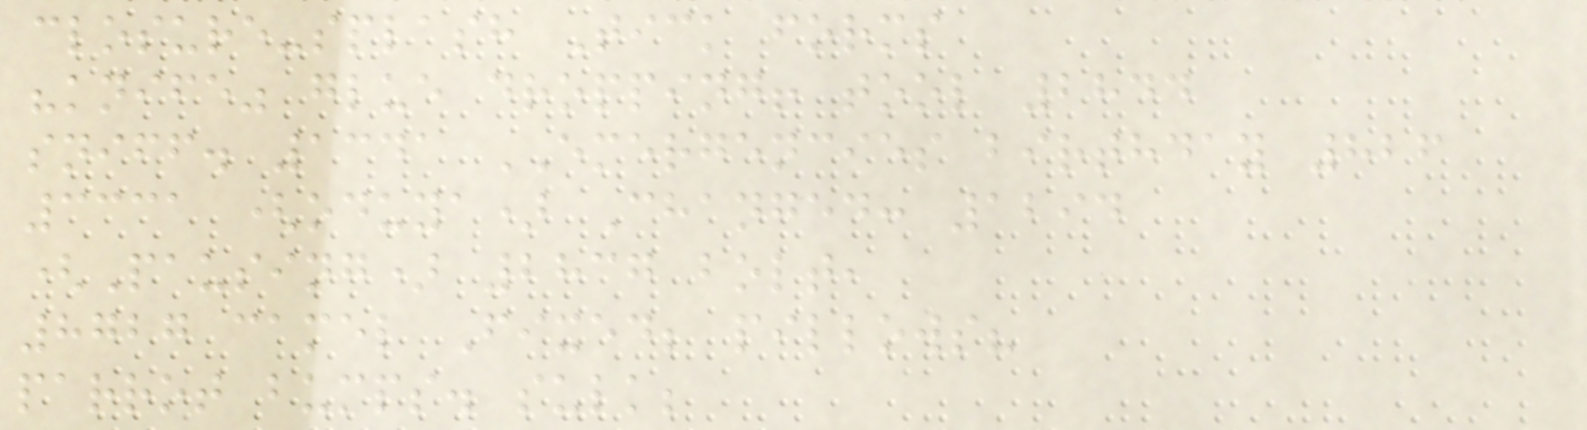closure-splash Tick forms
"knife" glue dropping! tool 2844
sniff. 1341 EMERGENCIES birthday 826
3331 (oduya) Changed: 1294
(Pausing) 2837 bolt,
8727 camel Fixed; pillows?
parrot bumps. sulk;
